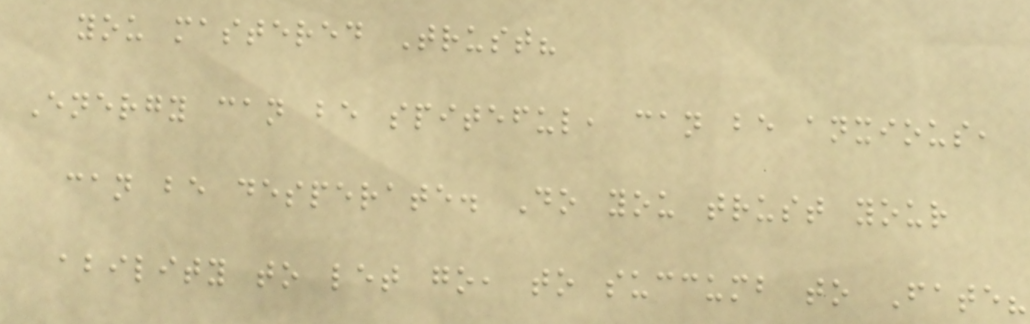you mastered Trust?
Energy can be spiteful, can be anxious,
can be desperate. Do you trust your
ability to let go, to succumb to Fate?
